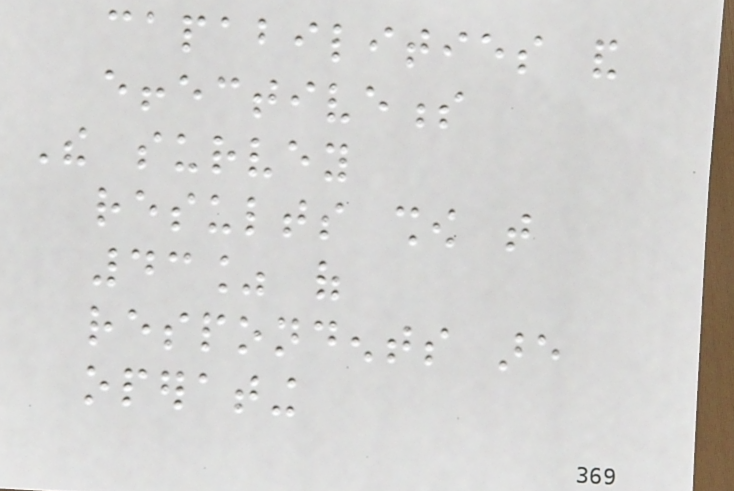capabilities and
effectiveness
The survey
results show that
43% of
respondents are
operating
